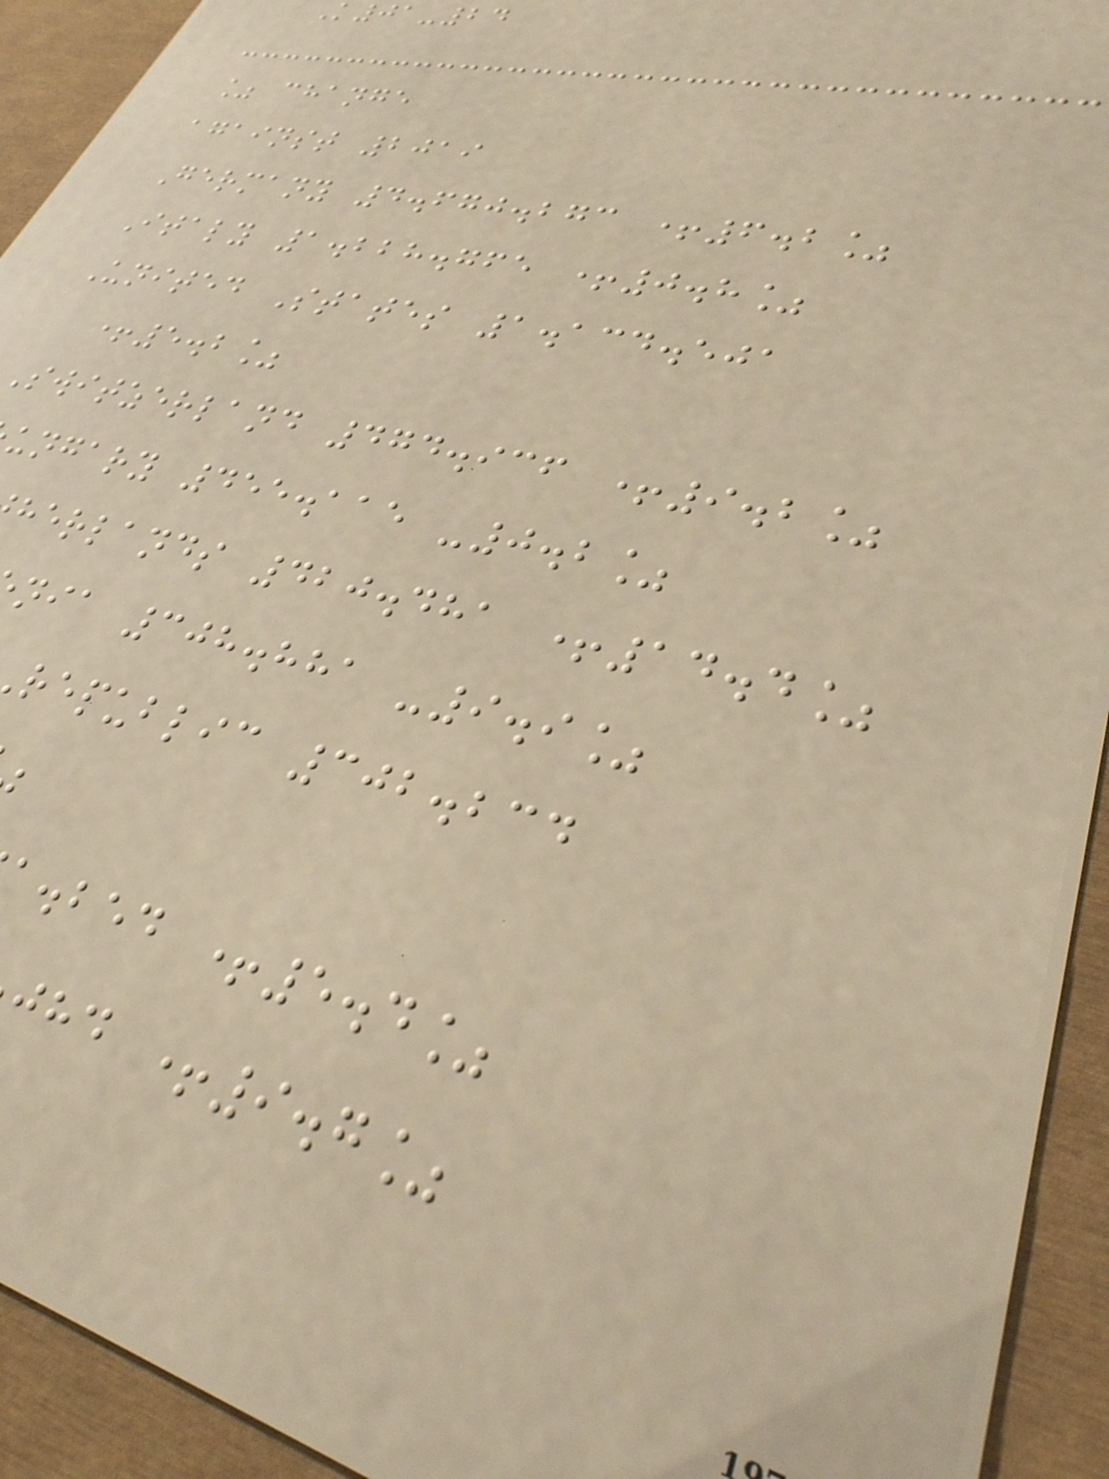K01-24
% change
against 2019
Germany 4.670.273 +6.2%
Italy 1.228.765 +0.8%
United States 1.134.501
+5.2%
Switzerland 474.936 +9.2%
ungary 455.115 -0.2%
herlands 420.481 +14.4%
nia 308.881 -9.9%
republic 302.234
.bed +5.4%
jhd +9.7%
